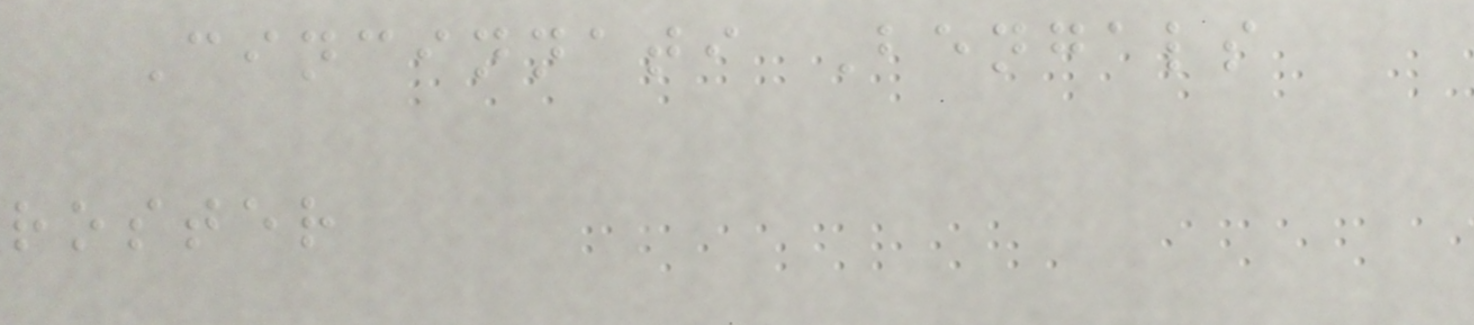Cincinnati Bengals
roster
